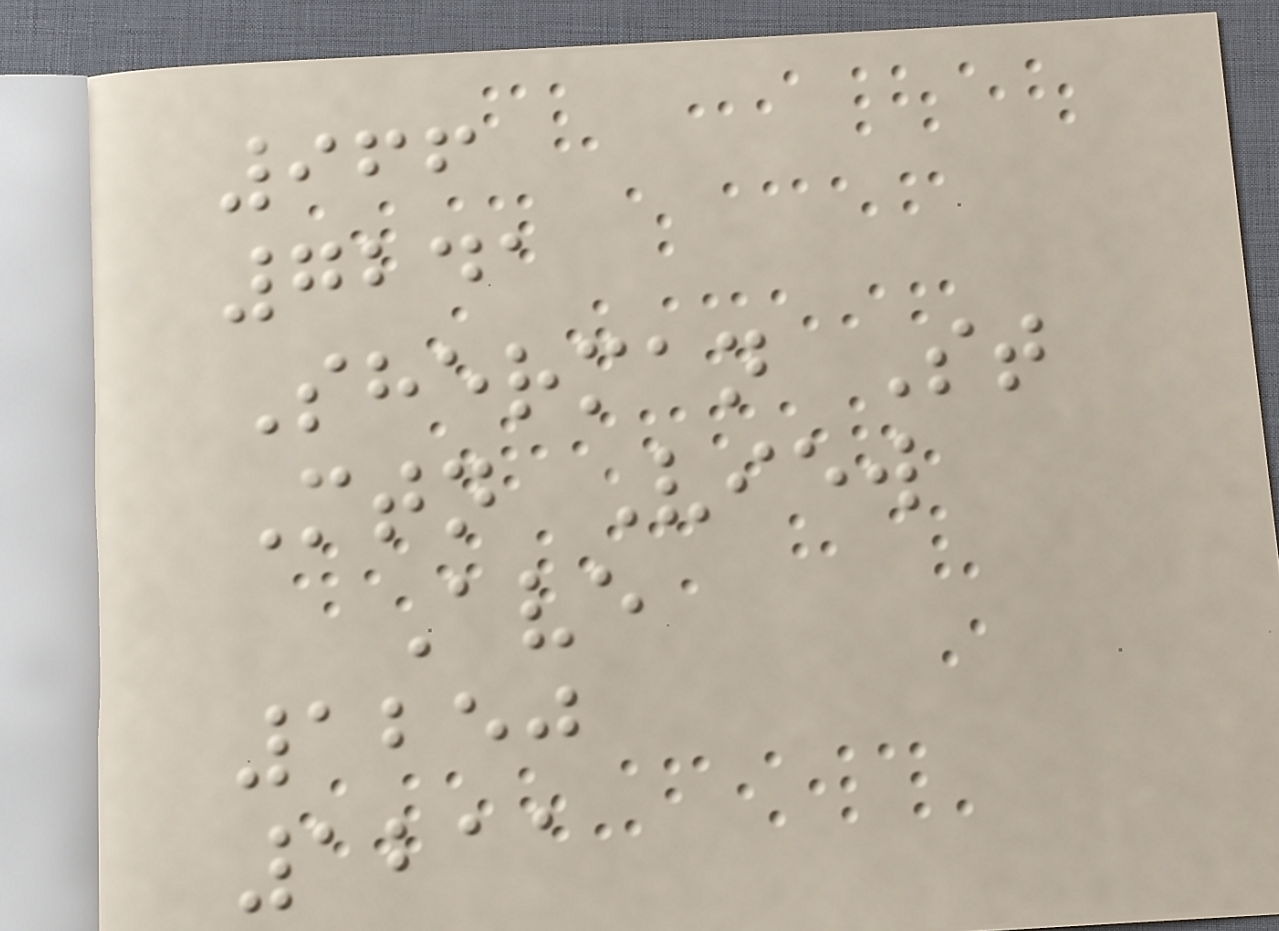966
7241
Sherman St
Mtn View
Ave
1250
1211
